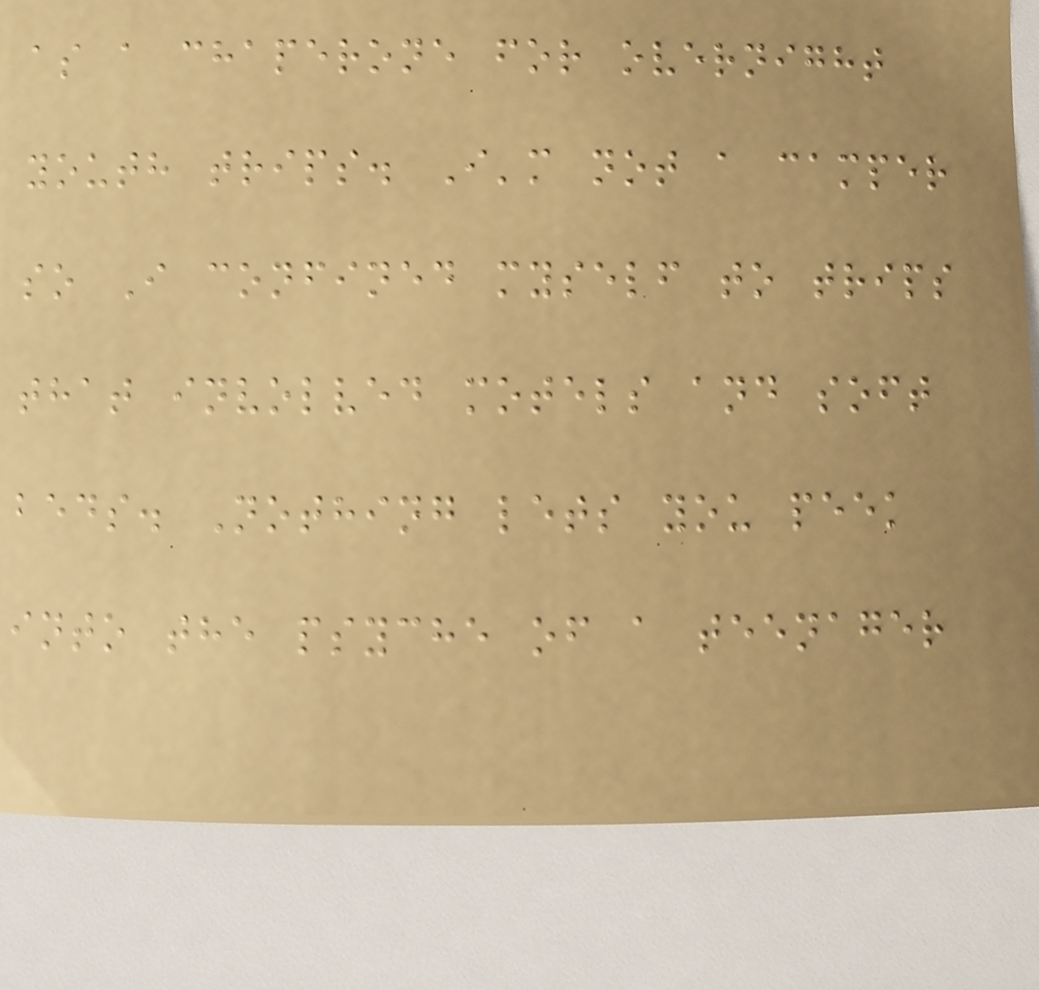as a chaperone for overnight
youth trips. I'm not a camper
so I confined myself to trips
that involved motels and soft
beds. Nothing lets you peek
into the psyche of a teenager
